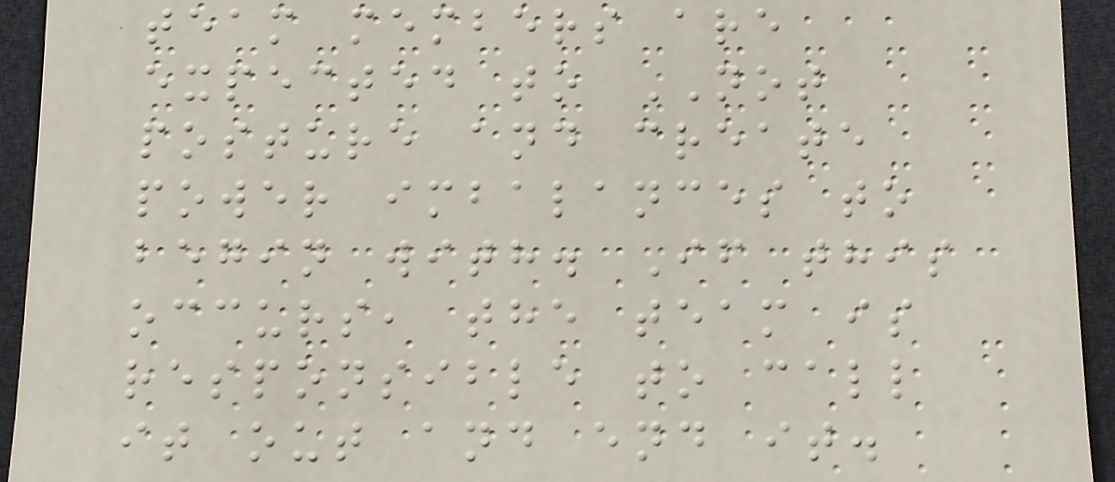team members are
expected to NOT
posture and create
power imbalances to
begin with. If this
occurs, the team is
responsible to call
it out and end it.
